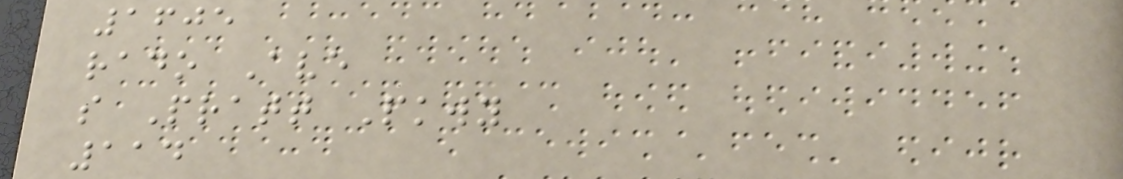1605
rado Ave
s Pratt Pkwy
114
